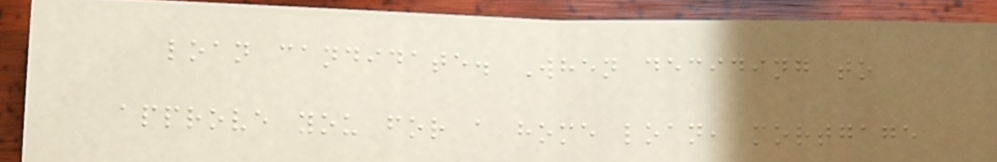loan candidate. When deciding to
approve you for a home loan, mortgage
